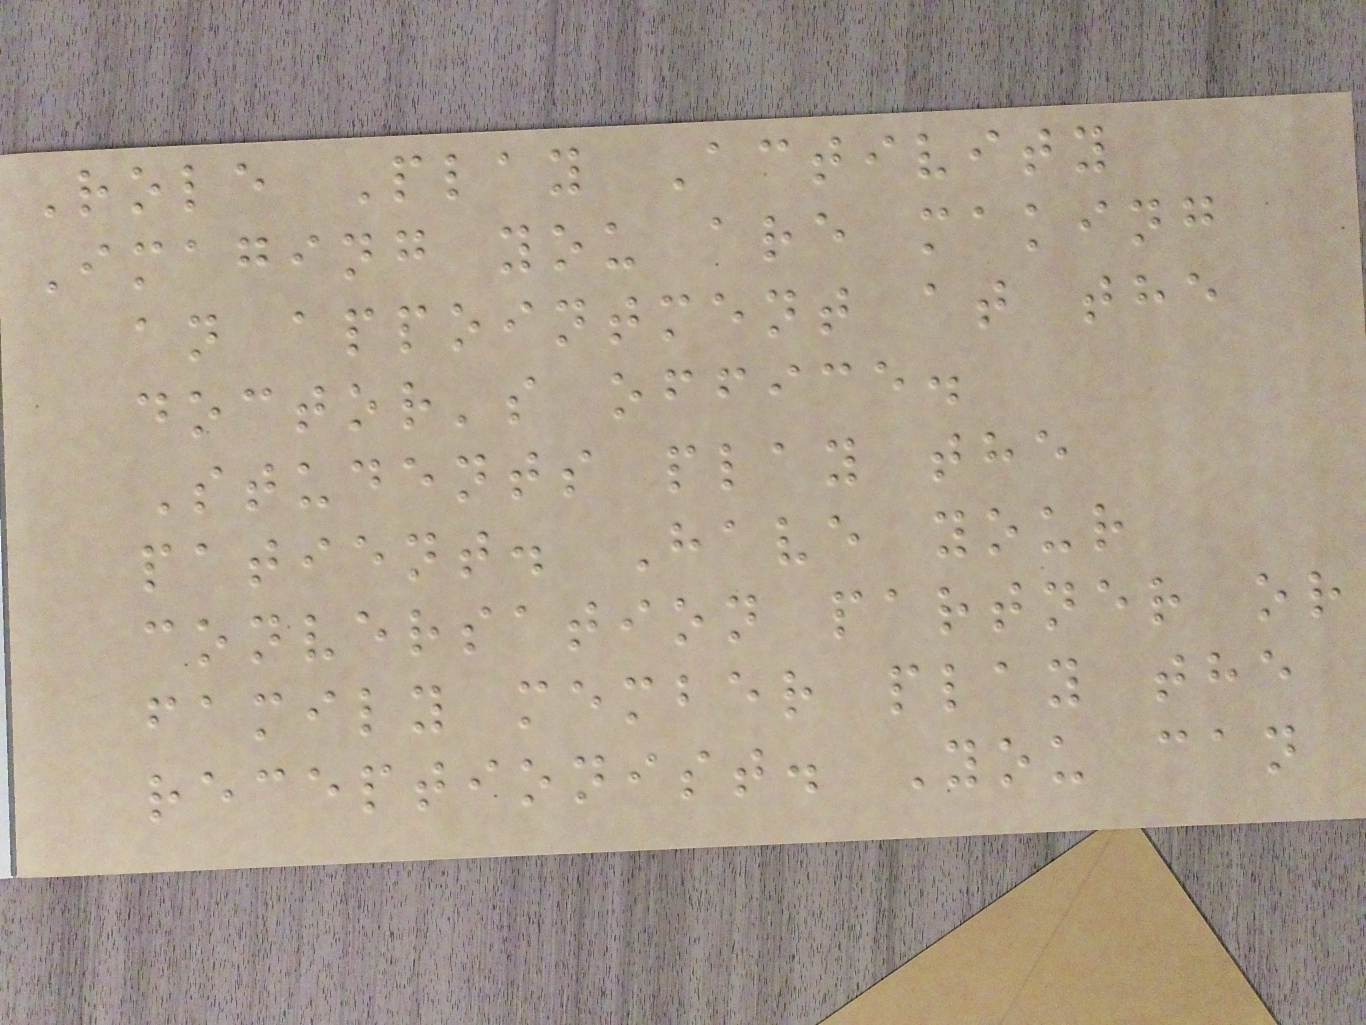Role Play Activity
Imaging you are making
an appointment at the
doctor's office.
Students play the
patient. Have your
conversation partner or
family member play the
receptionist. You can
